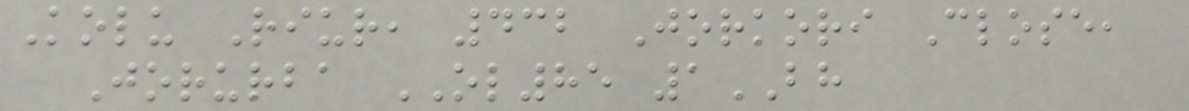Kolu Riur, 432 Jorkori Close,
Jorurba OL85 1BH
